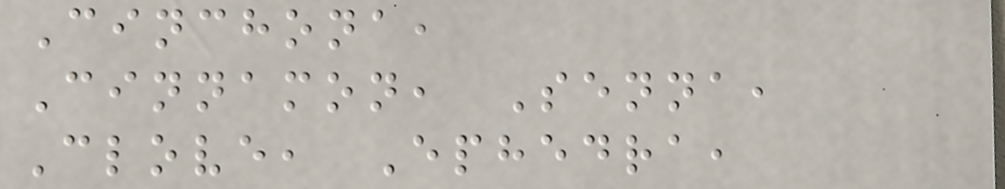Cinchona,
Cinnamon, Senna,
Clove, Ephedra,
